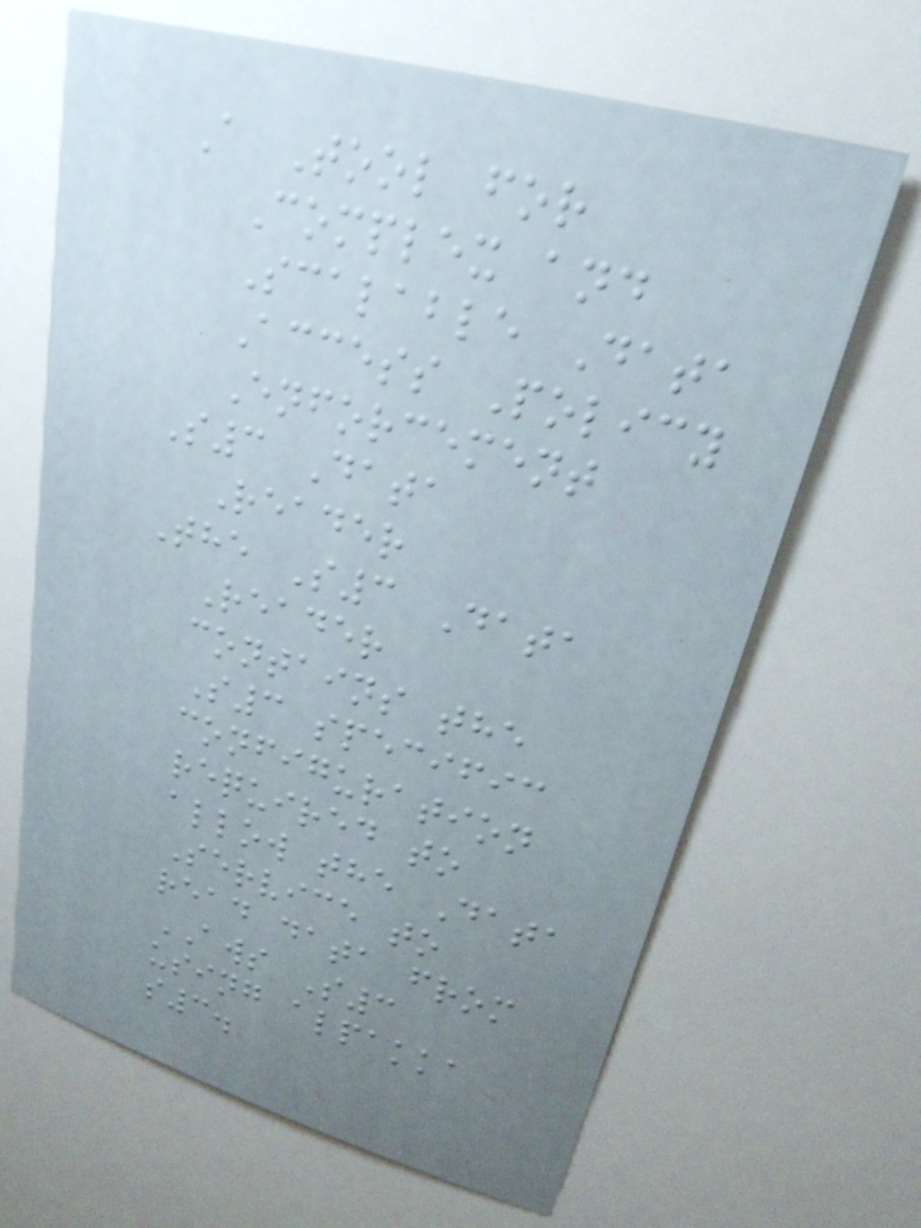A Tool for
Complex and
Scalable Data
Access Policy
Enforcement
S3 Data
Reader
The S3 Data
Reader
contains the
S3 specific
configuration
required to
allow the Data
Service to
read data from
AWS S3
using alpakka
s3.
